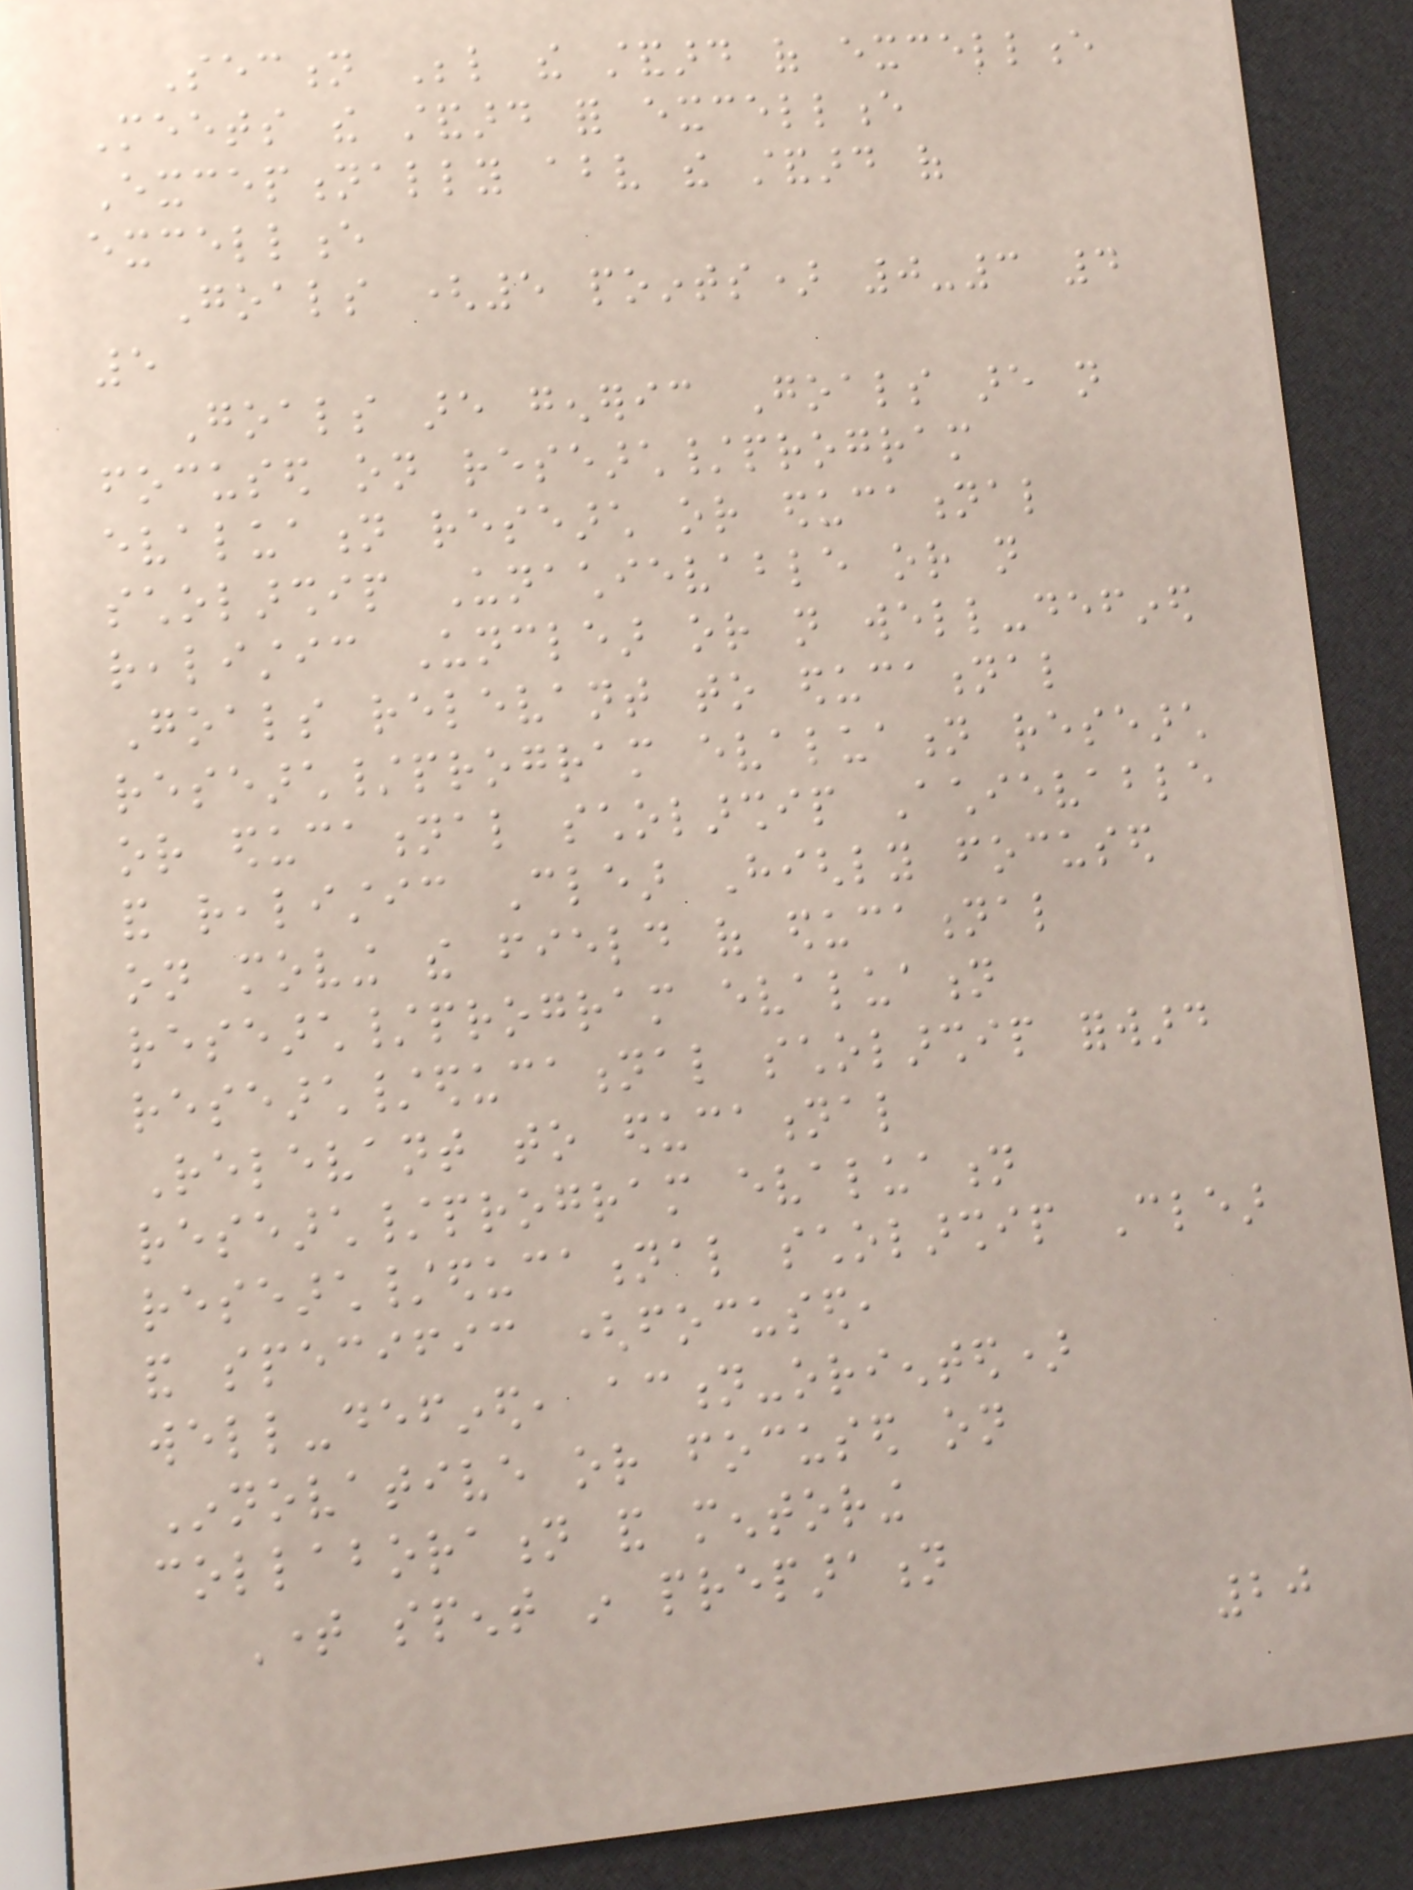Section Below the standard of excellence
Meets the standard for excellence
Exceptionally above the standard of
excellence
Goals (5 points) 0-3 4
5
Goals are generic Goals are not
focused on research/program
evaluation research or educational
scholarship Unachievable or not
realistic Unclear or not well-defined
Goals relevant to educational
research/program evaluation research
or educational scholarship Achievable
and realistic Clear Highly focused
on moving the field of educational
research/program evaluation
research/educational scholarship forward
Relevant to educational
research/program evaluation
research/educational scholarship Clear
and specific (focused,
well-defined, action-oriented)
Innovative or focused on
collaboration and mentoring
Time spent in preparation
20
